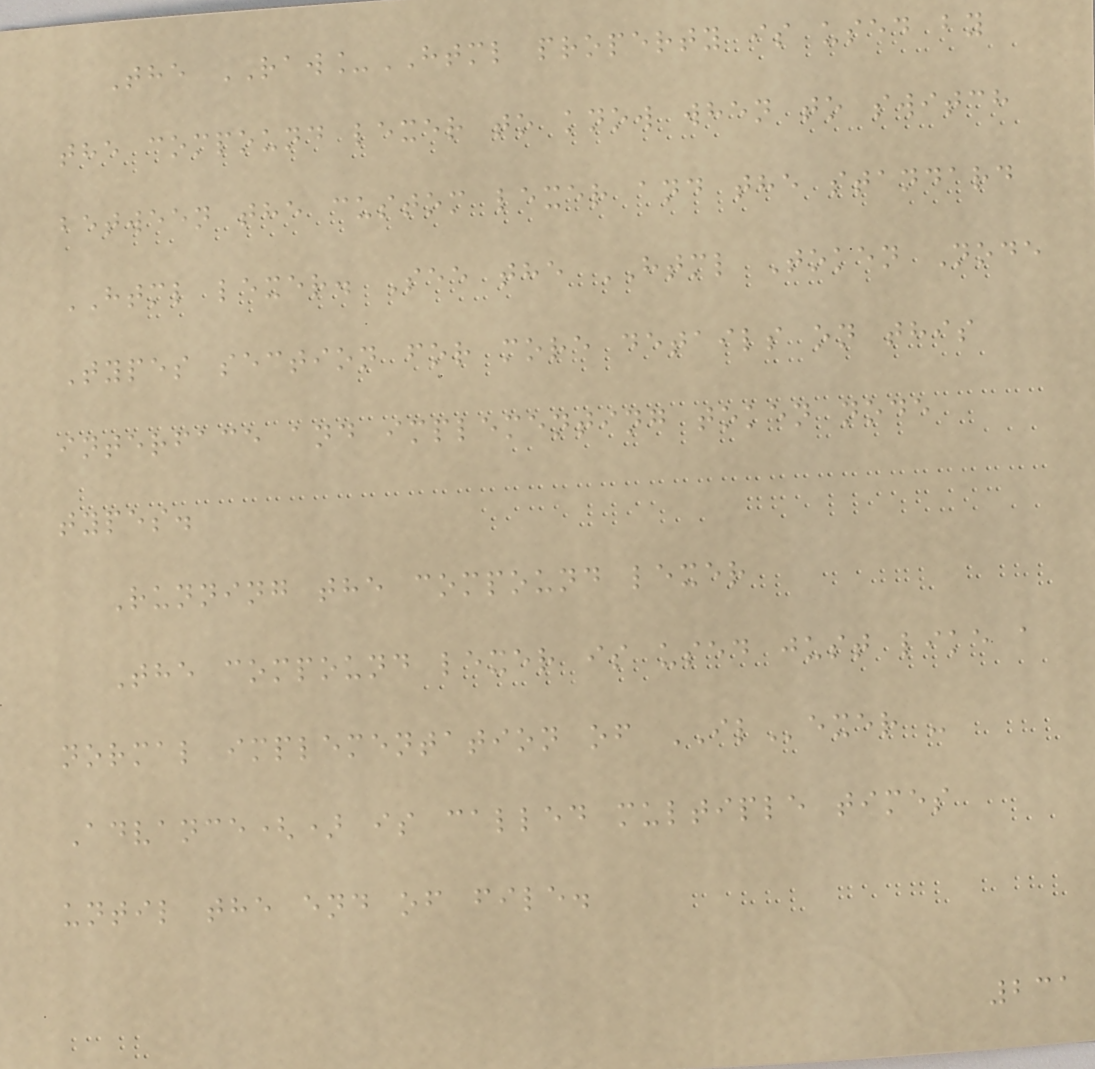The RAW_HTML property is used by
the compound lexer to know when to switch
between the custom lexer and the standard
HTML lexer. See the HTML Token Node
Types section for more details on this
interface and implementing token node
types.
Running the compound lexer
The compound lexer is used just like a
normal implementation of ILexer -
Advance() is called multiple times
until the end of file.
231
